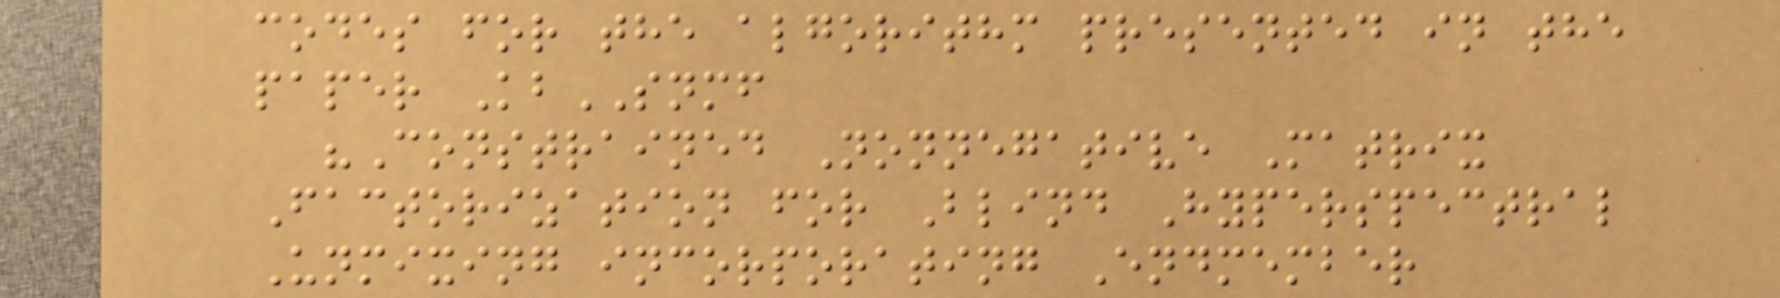codes for the algorithm presented in the
paper KbSNMF
"Constrained Nonnegative Matrix
Factorization for Blind Hyperspectral
Unmixing incorporating Endmember
